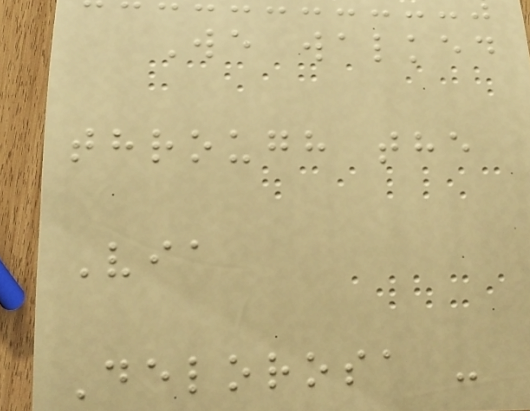We walked
through the
Via
Delorosa -
